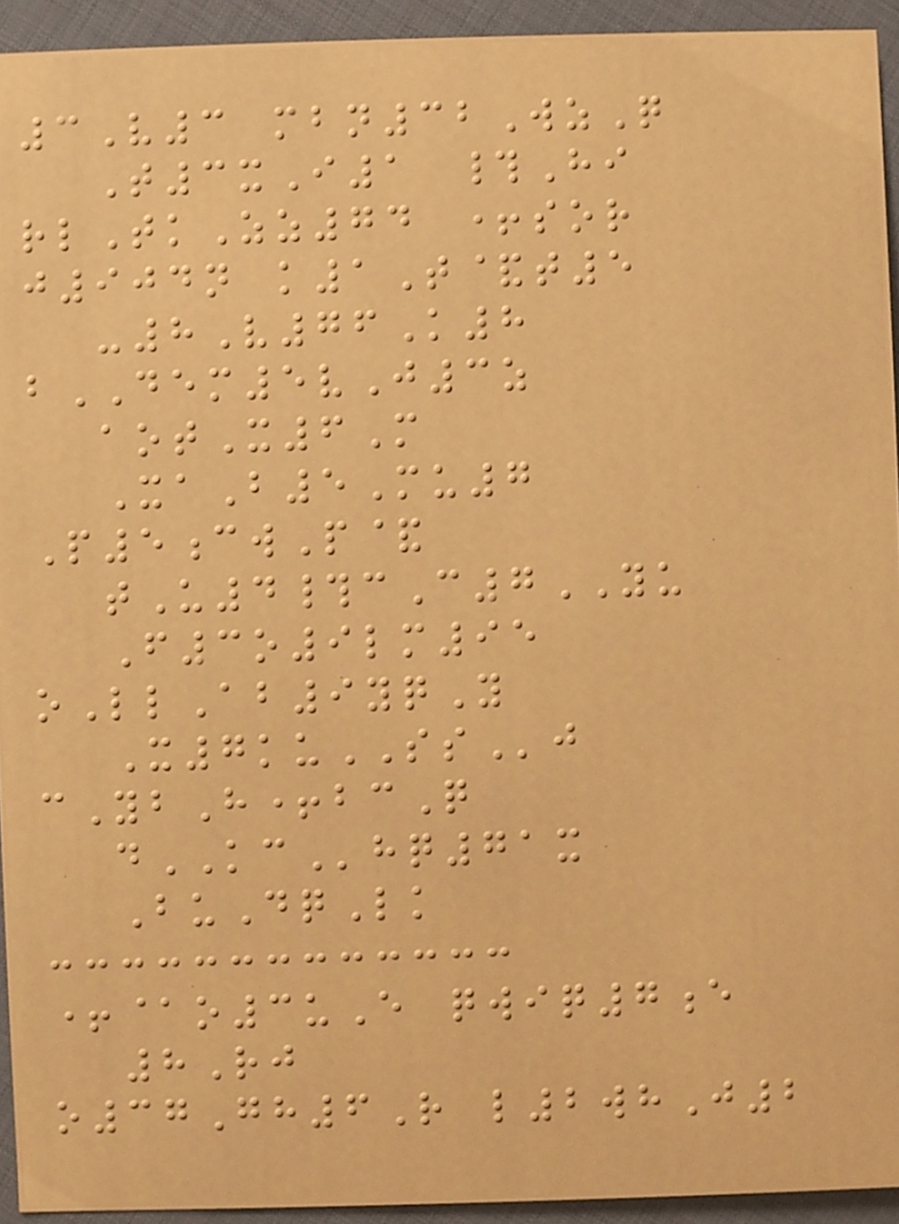3V3 mbn32WzQ
T3xI1 #Hi
rlTkZz74 +sor
j904n k1T&t5
-8V76K8
bDEM5vJ3z
aotX6M
XaB5Mu7
P5cwP&
tU4#cC7YU
F3o9lm95
oLlAb9yqY
X7kuSSj
cYbH+bcQ
dKChq71x
BuDqLk
+@o3uE qwiq7e
8Rj
o37Gh6R l2whJ2
